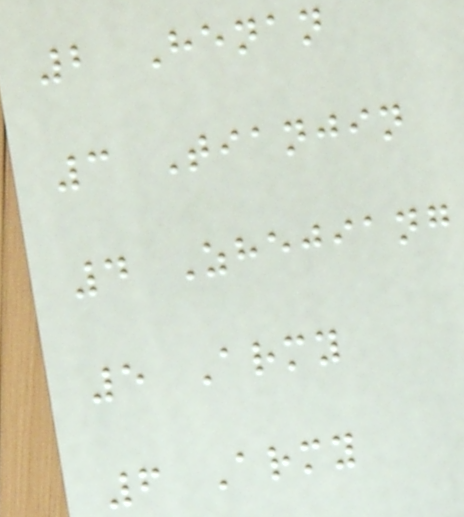2 Henan
3 Tianjin
4 Zhejiang
5 Army
6 Army
